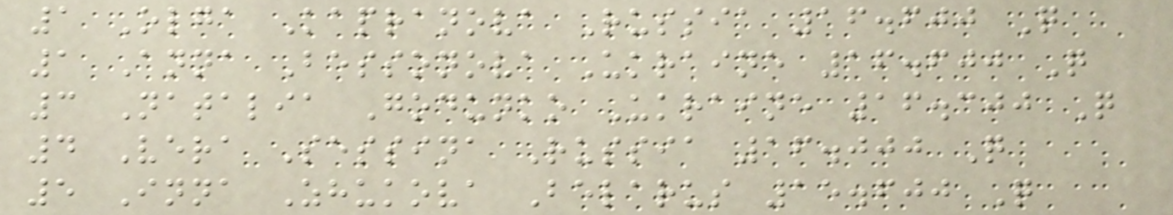1 Olga Kapranova Russia 16.600 Q
1 Anna Bessonova Ukraine 16.600 Q
3 Natalia Godunko Ukraine 16.300 Q
4 Vera Sessina Russia 16.000 Q
5 Inna Zhukova Belarus 15.600 Q
